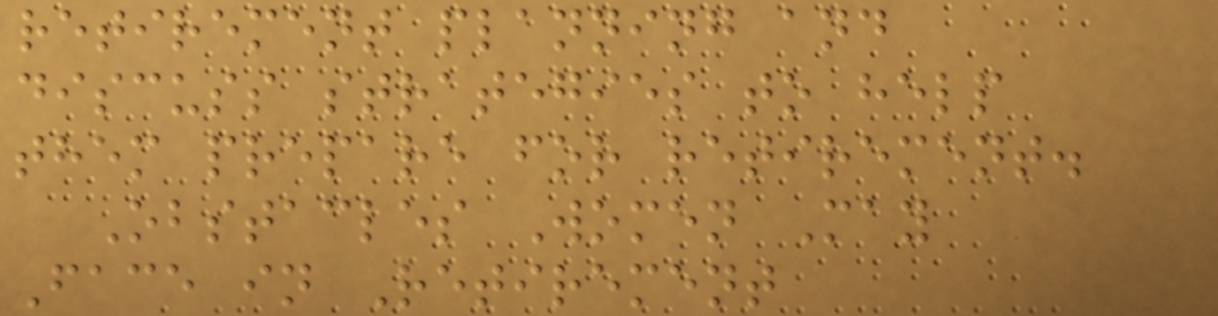retirement planning and
discuss strategies to help
them prepare for retirement.
Obstacles Women May
Face in Retirement
